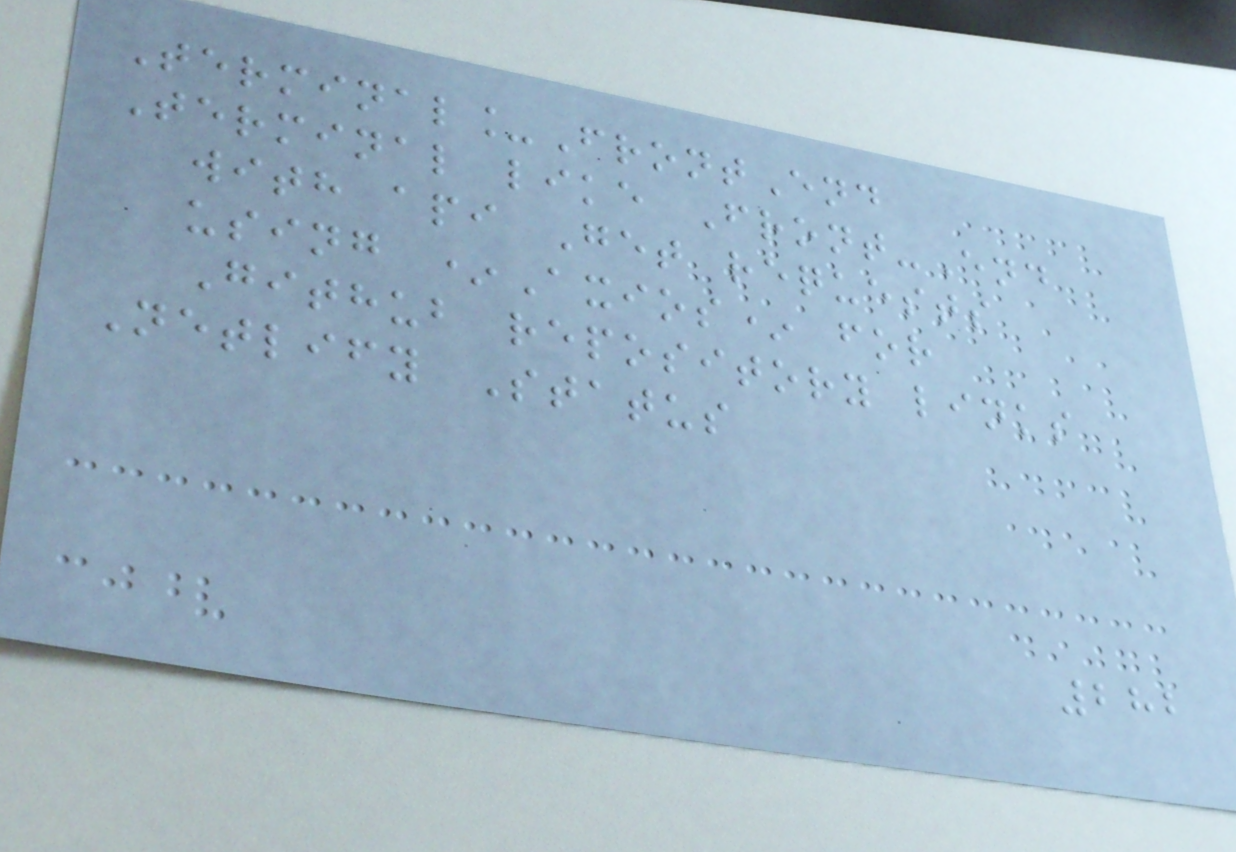Terminal_FrontEnd
Terminal like Front-End
with api Get requests
using *Axios* for
Github repository links
Netlify Status
282
